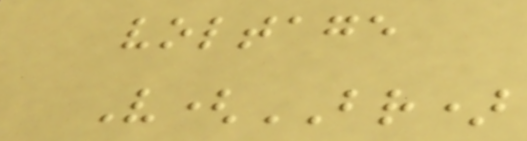voltage
V(BR)
